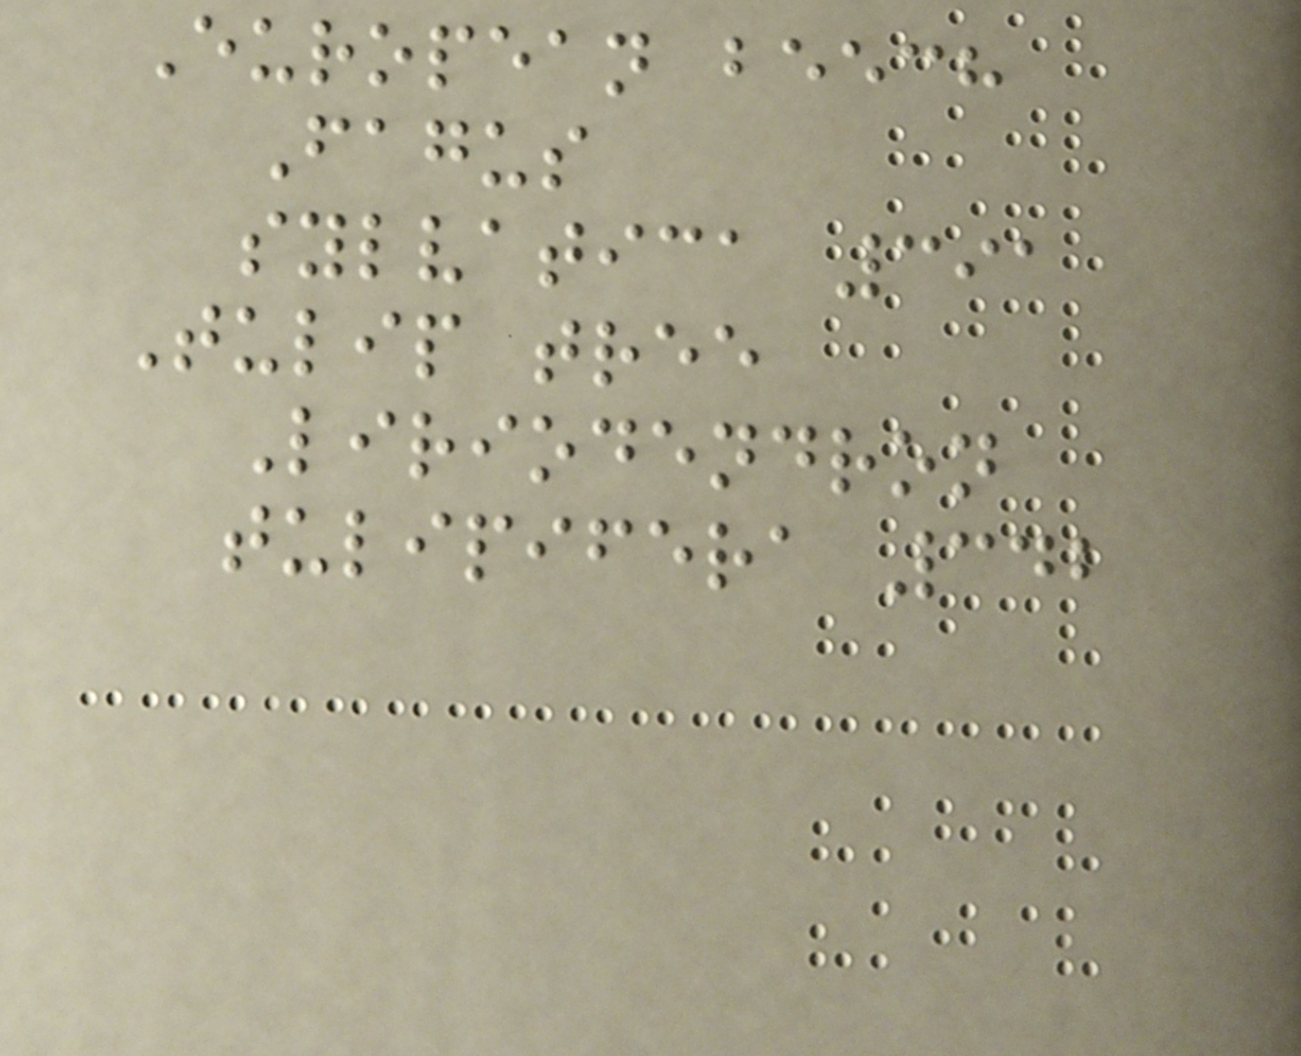European beech
Fagus
sylvatica 391
Tulip tree
Liriodendron
tulipifera 342
